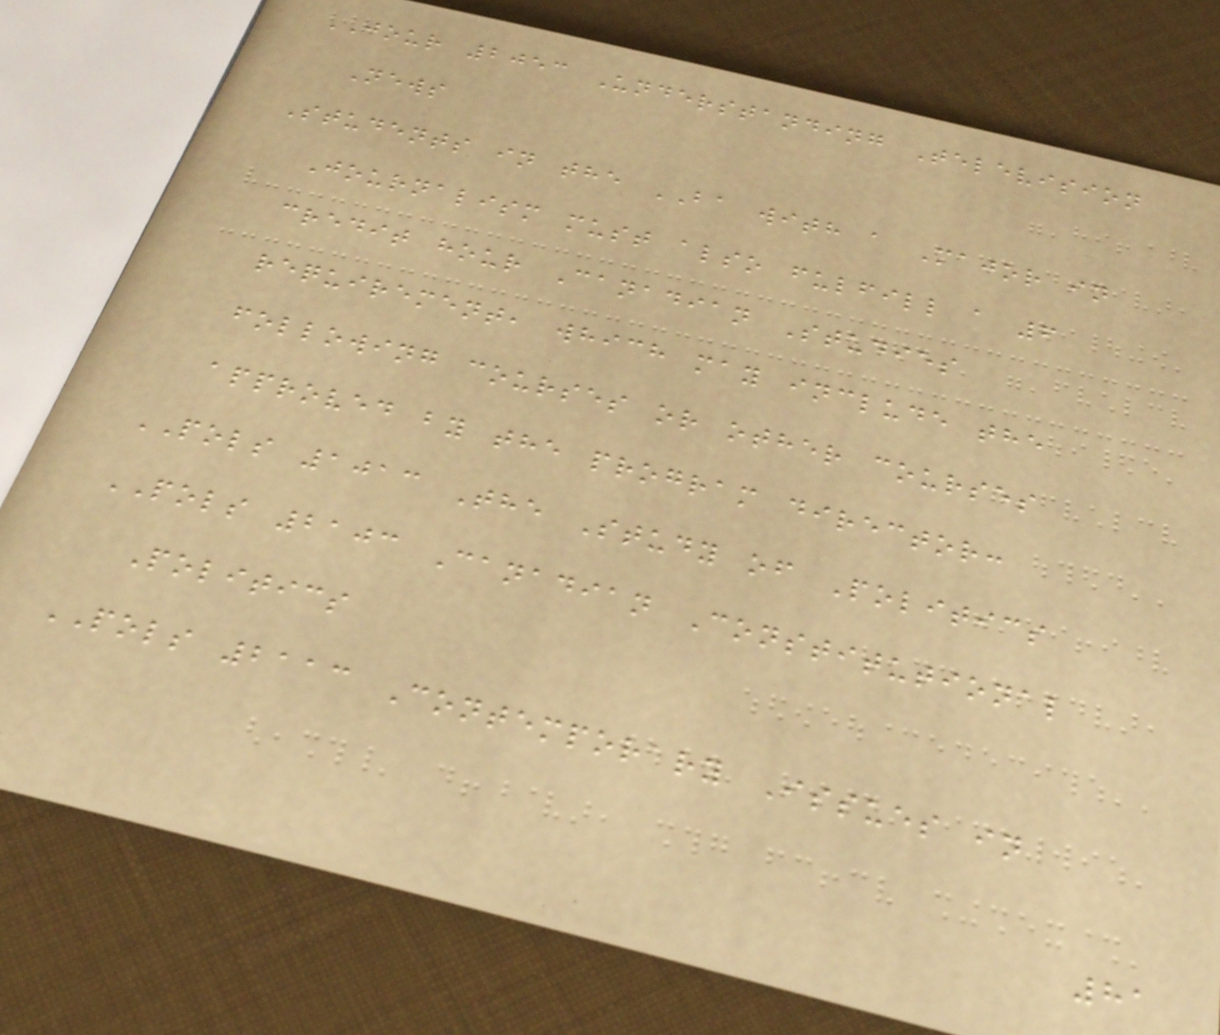JOUR 2053 Understanding Television
News
Students in the BA with a Major in
Journalism must also fulfill a 6
credit hour Canadian Studies
requirement, which may include the
following courses or other courses
approved by the program director:
POLS 1013 The Study of Politics
POLS 2103 Canadian Constitutional
Politics
POLS 2113 Contemporary Issues in
81
